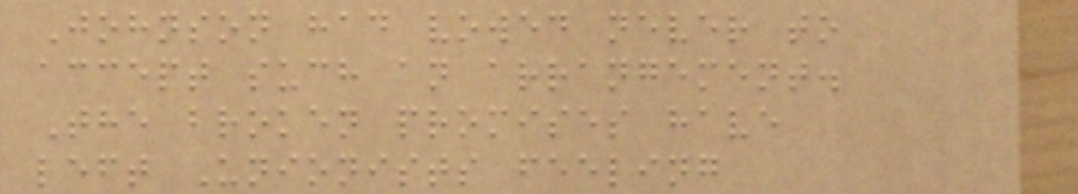Johnson had vowed never to
accept such an arrangement.
The broken promises have
left Unionists feeling
